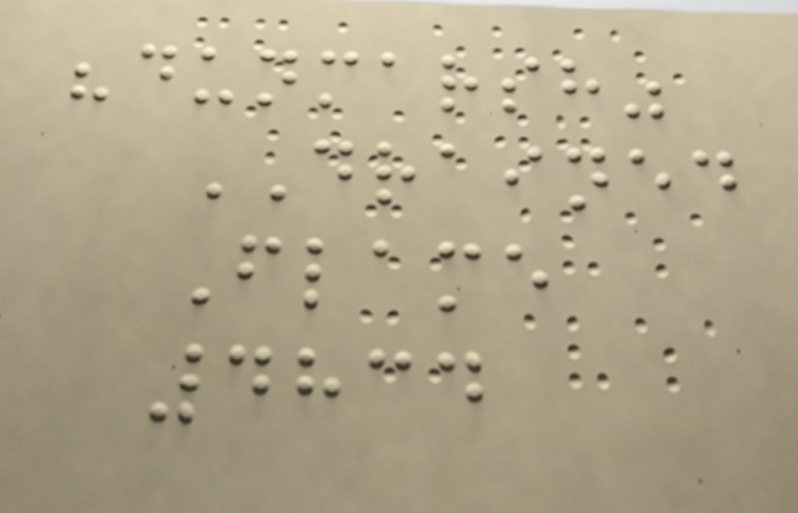"dunmarsh"
DRAINED
Flame
4834
